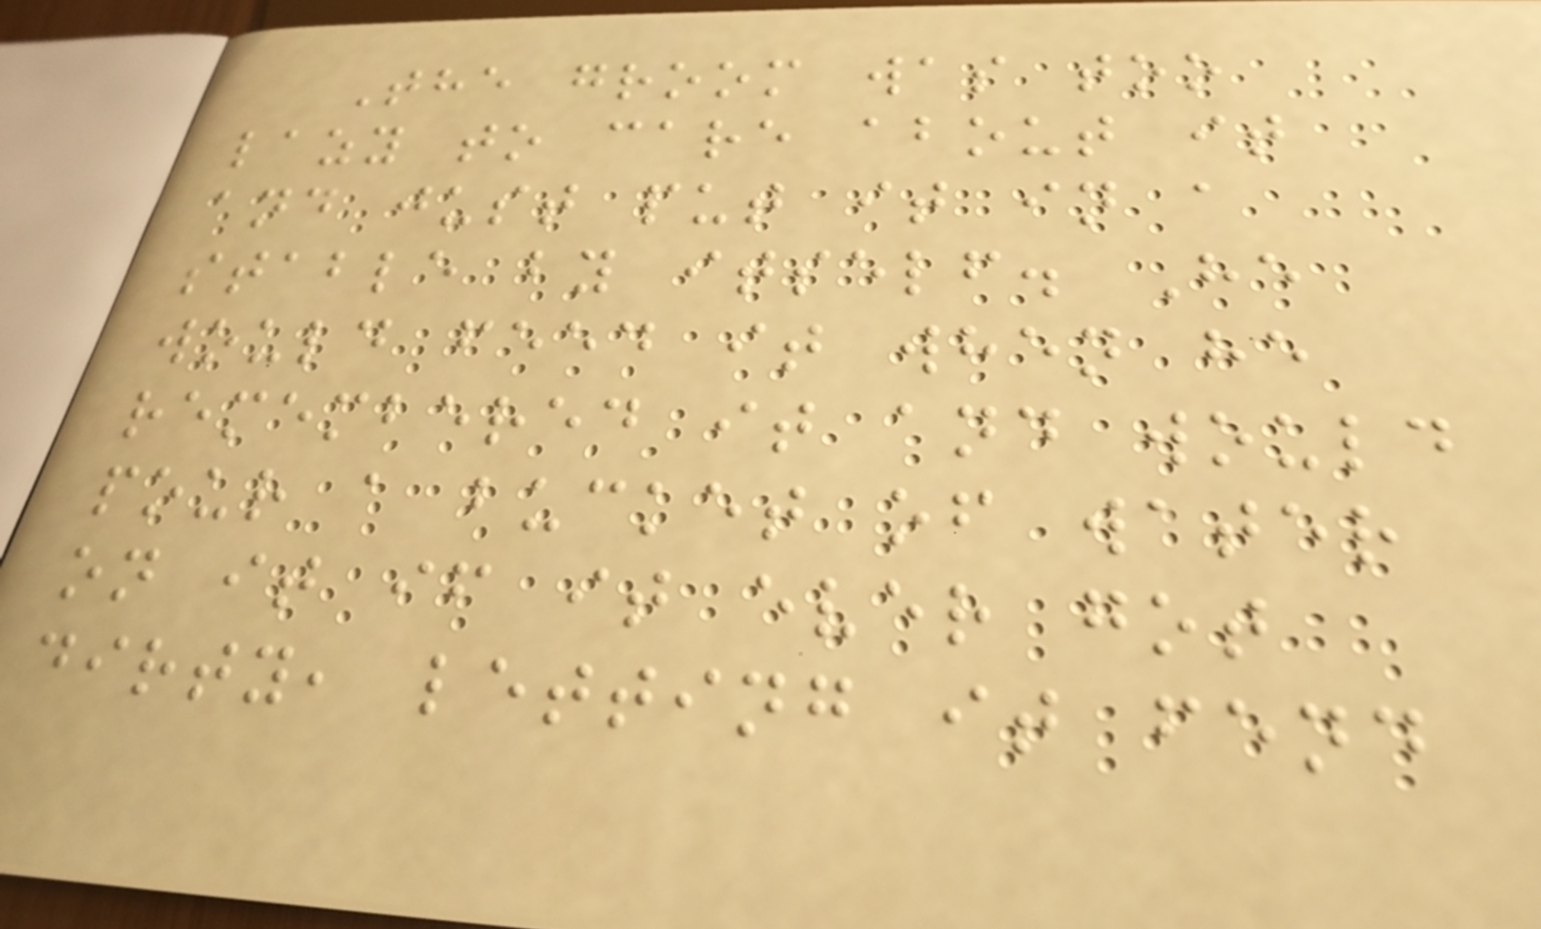The groom was too
lazy to care about it
and just put it in a
stable by itself. He
would feed it when he
remembered it and would
pour a bucket of water
on it if it ever got
dirty, letting it fend
